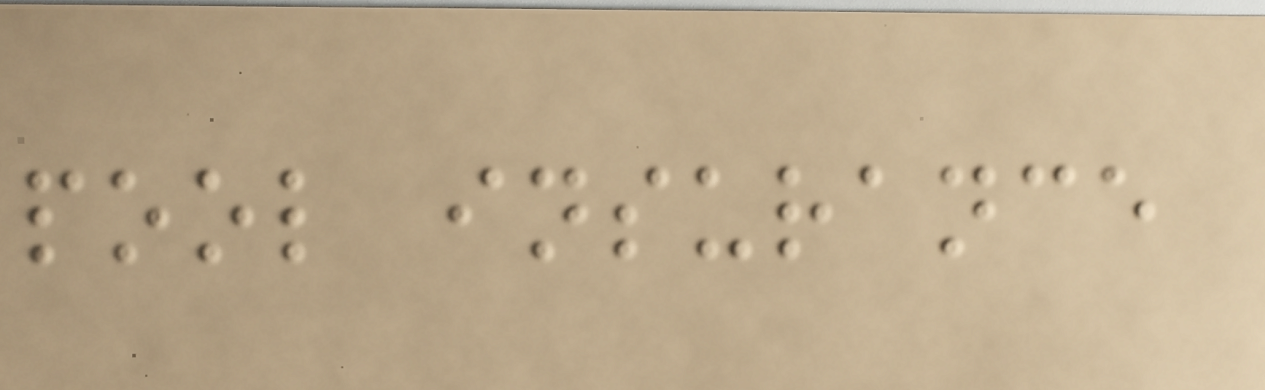pool insurance
